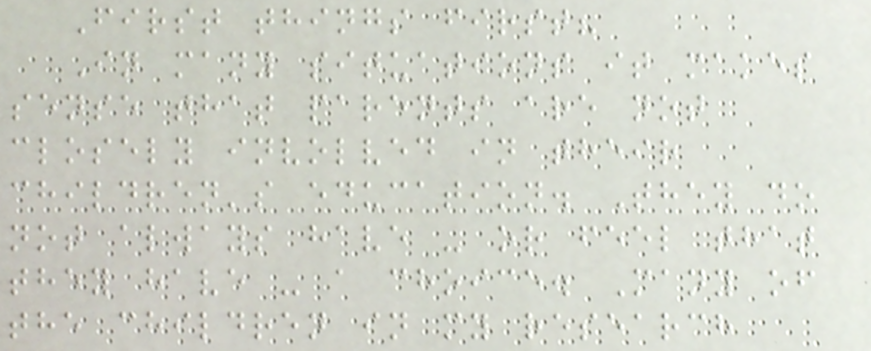First things first?
In many situations it makes
sense that parents are not
closely involved in their
children's education. They do
not always have - or feel that
they have - a choice. Many of
the children in my research
